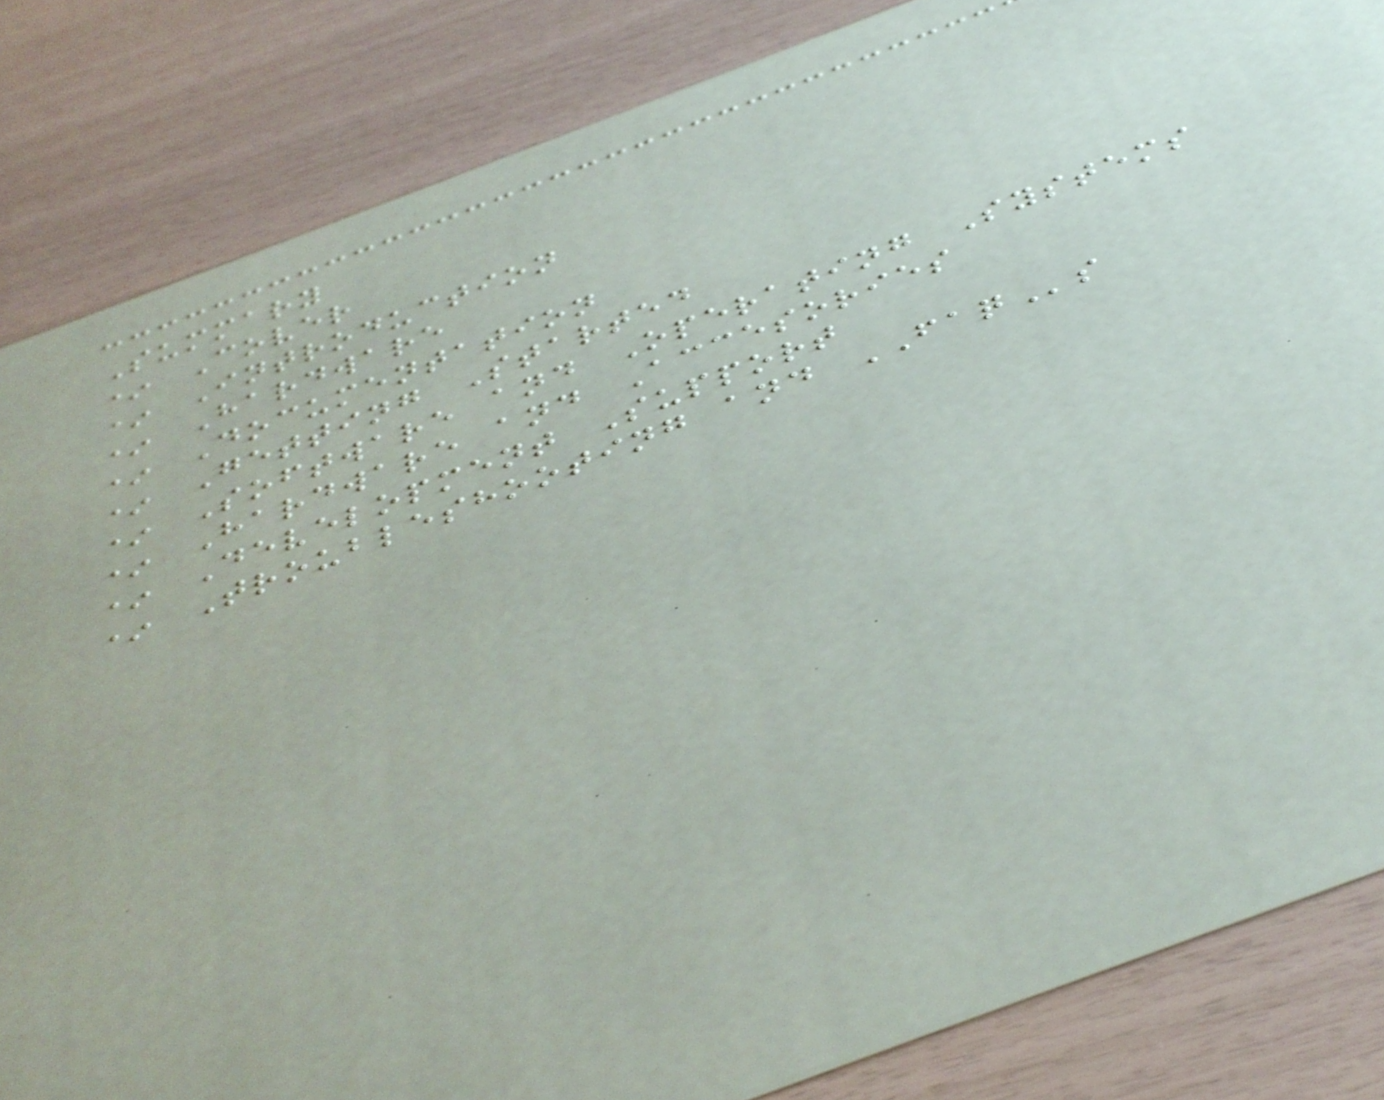Summary
* Cover
* Introduction
* Hardware
* Documentation
* Getting Started
* Software and Operating Systems
* Hardware and Accesories
* Development Support
* Troubleshooting and FAQs
